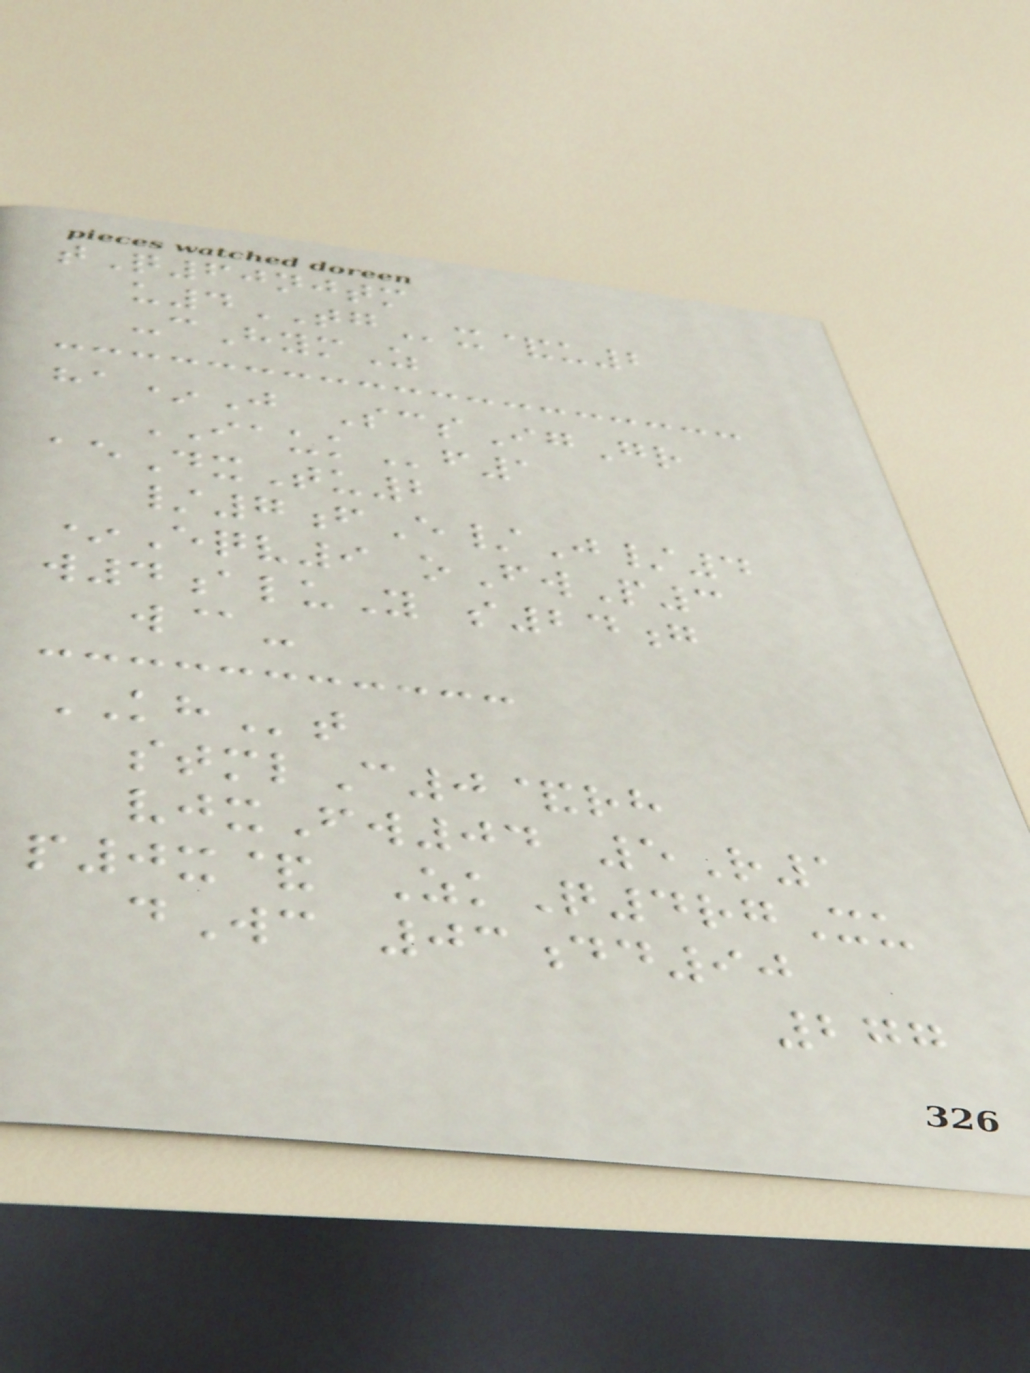tQ60njtm
u4TGx&u2
-cHymZ
ha*J ScsIgGr
IAUKf1
aeDxTu2
/7fE/J/4
*Eqv9 oFwP3
w4aluY s24g
w@-
KHt
stmlC0&rh
vjxFw04 5R1
p0x& ZkQ4rgXu
dWc 03dd90
277
